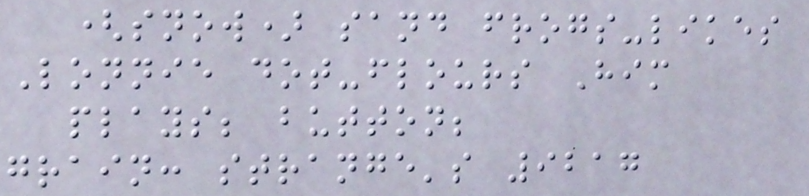(snow) sand frogs-likes
Lonnie dot-flours Him
plays; button;
grain: strange's 9217
